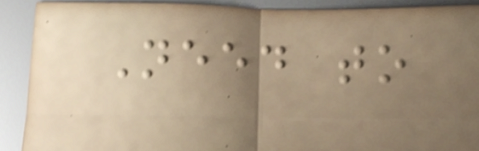Need to
